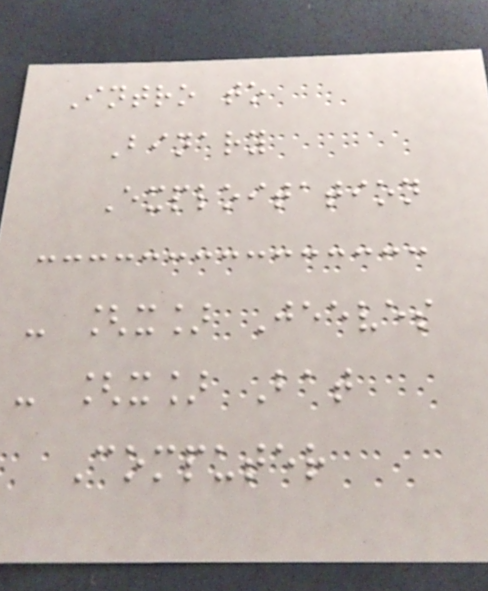Intro to
Binary
Exploitation
- [x] Jeeves
- [x] Bat
Computer
